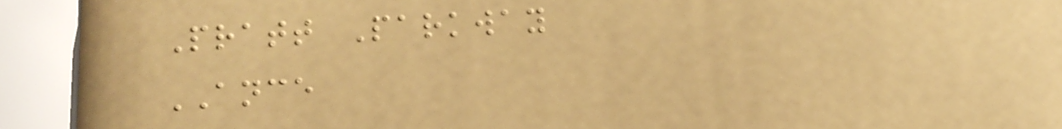Pratt Parkway
ANCE
